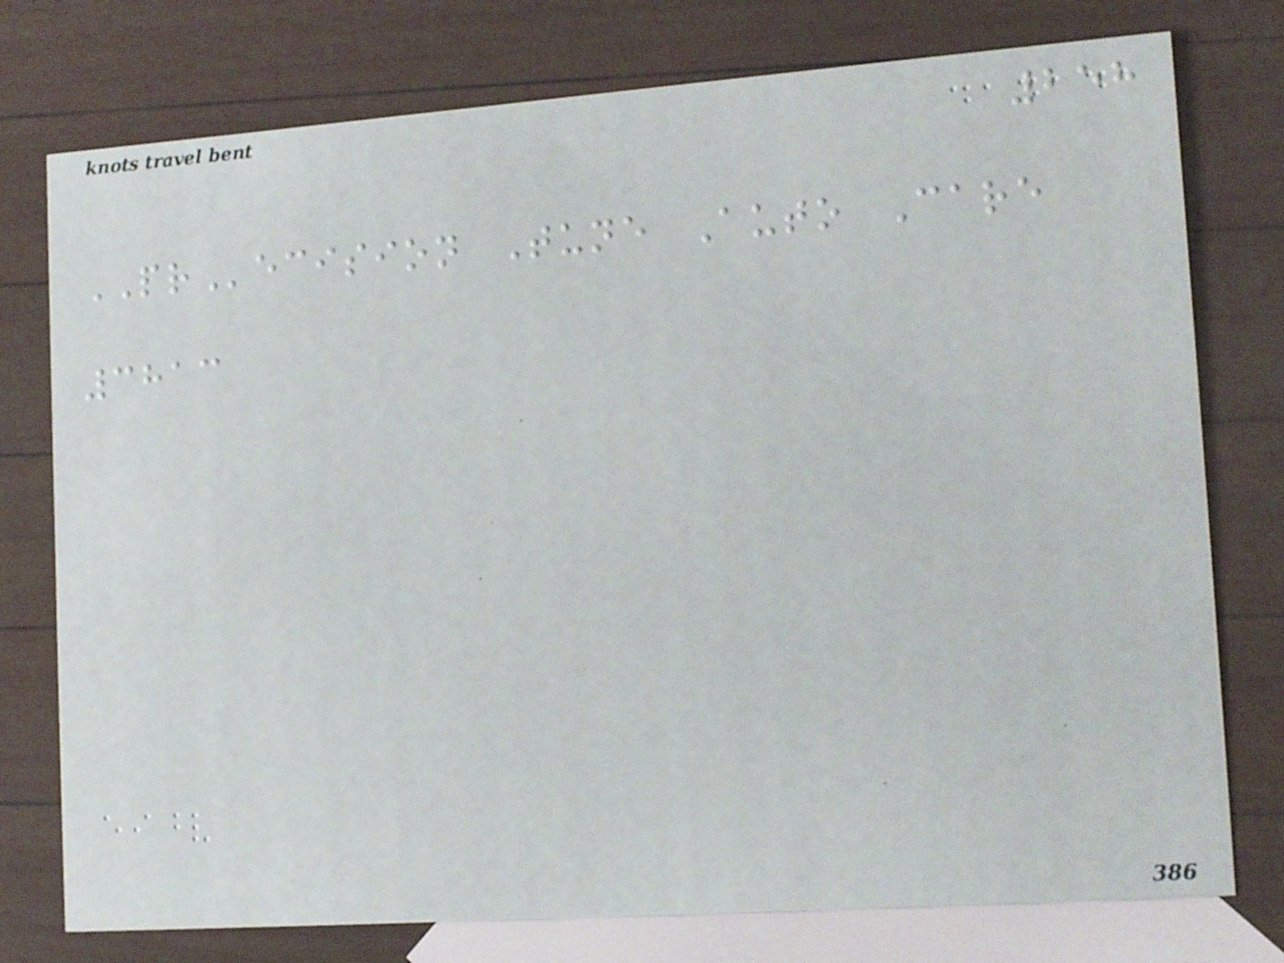258
PRecision Tune Auto Care
3813
